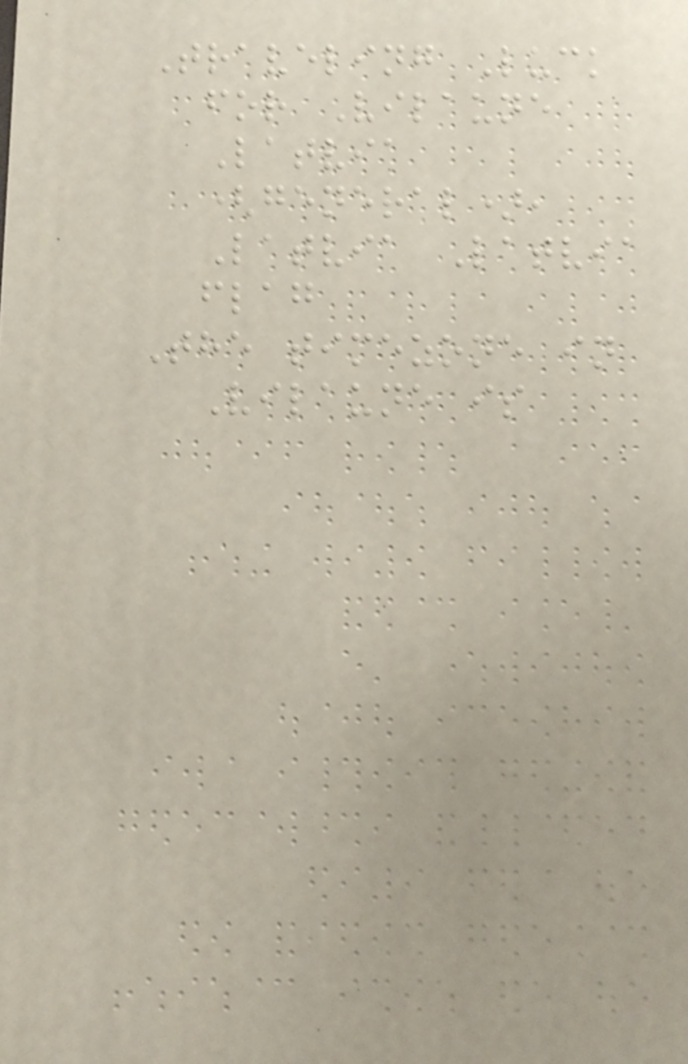Traveling Luck
for Vilaune
Latvia
(general),
Latvia Latvia
flag
The timezone in
Vilaune is
